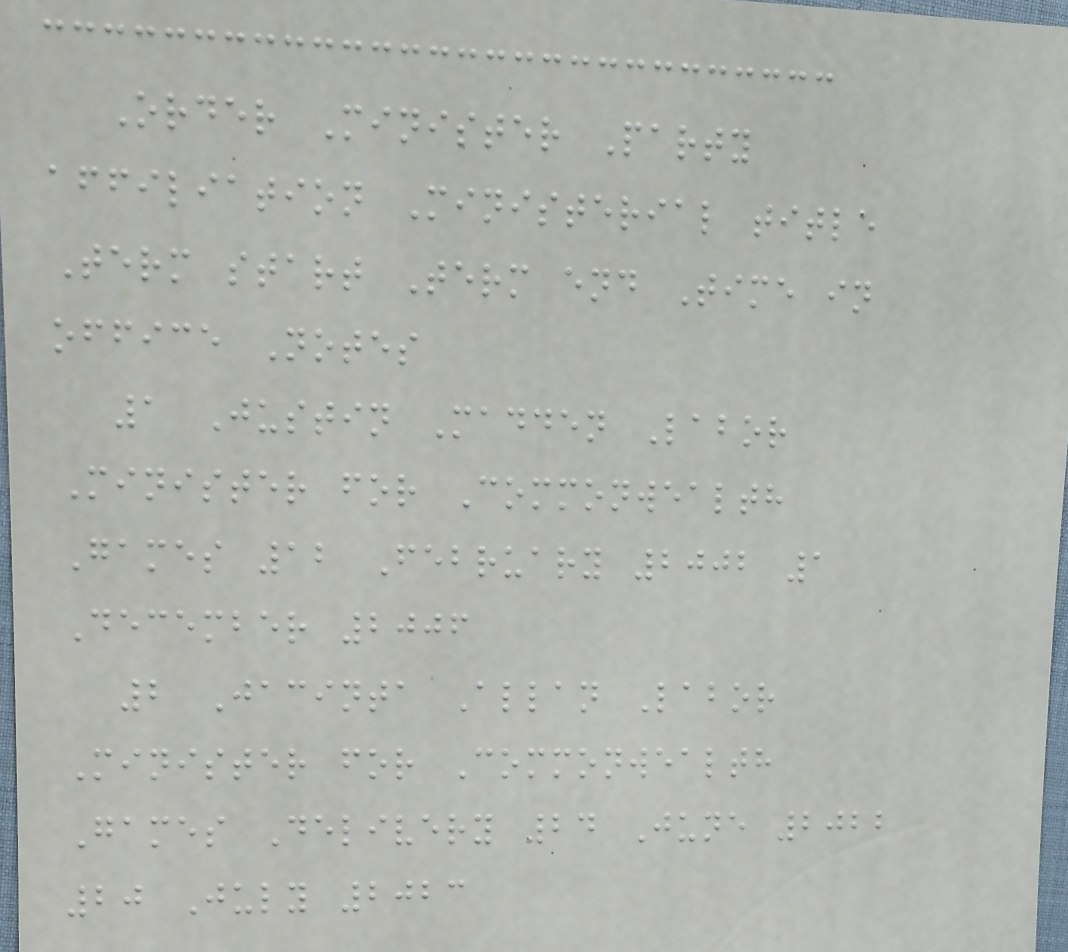Order Minister Party
affiliation Ministerial title
Term start Term end Time in
office Notes
1 Justin Madden Labor
Minister for Commonwealth
Games 12 February 2002 1
December 2006
2 Jacinta Allan Labor
Minister for Commonwealth
Games Delivery 24 June 2022
20 July 2023
